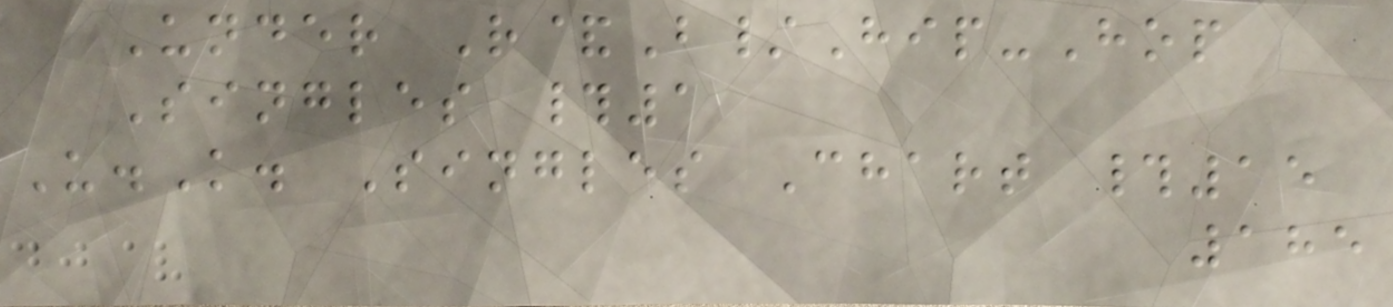Under R&B/Hip-Hop
Singles #1
U.K. Singles Chart #15
185
